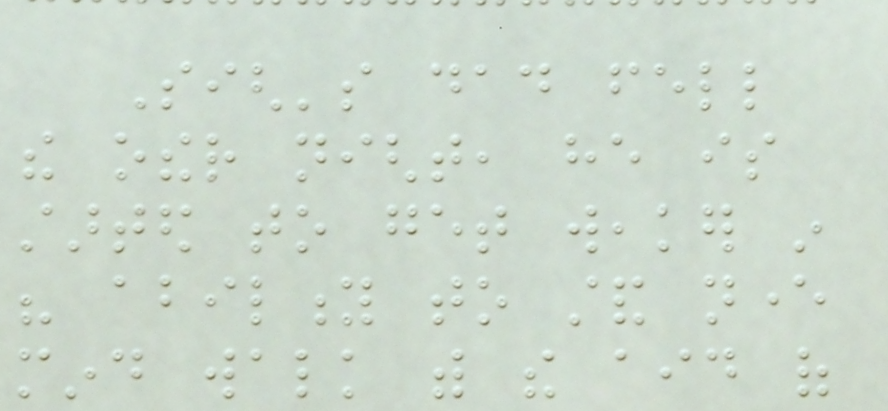Sigh's dad fell
the other night, he is
started to get weaker in
his ability to stand never
mind walk with the aid of
